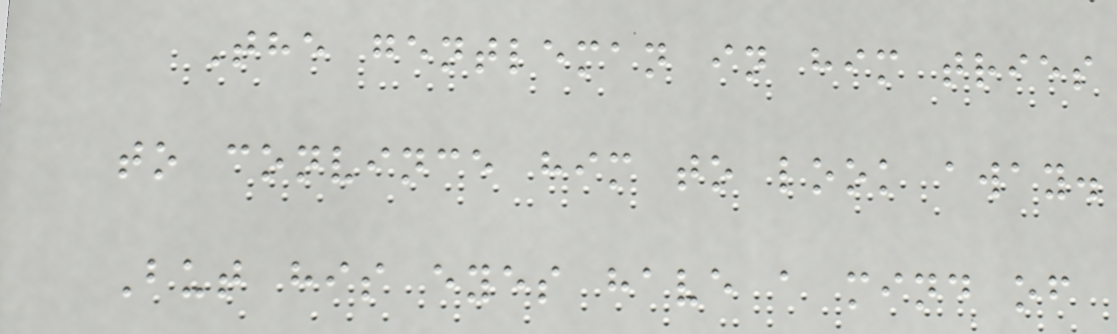The gentleman in him tries
to convince him to look away.
But his eyes have a mind of
